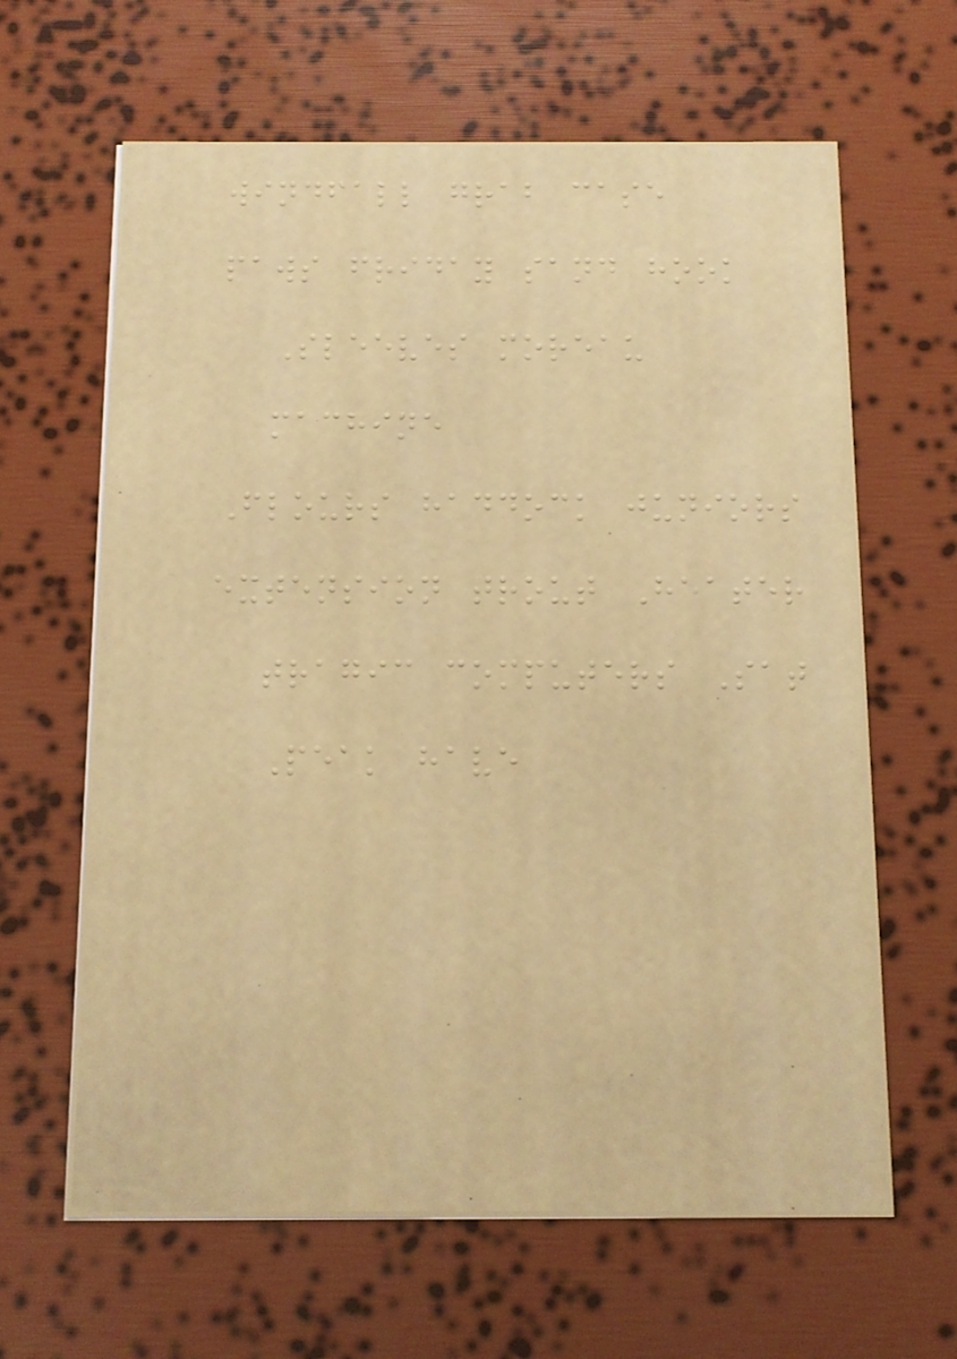windfall grab case
paws friday sand hook
Sleeves moreau
machine
Flours haddock juniors
extension trout Heater
tragic computers Sat
Peak have
